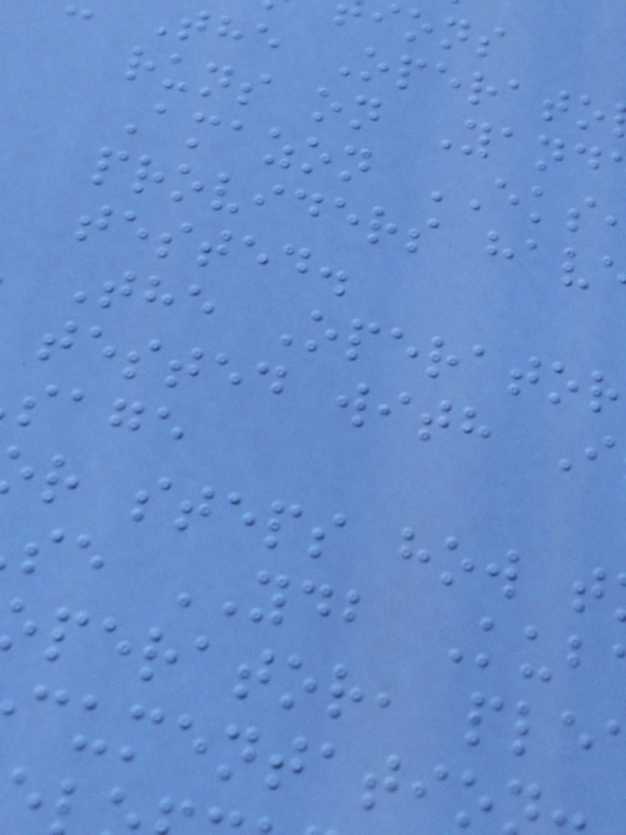the Operato
runs on Yand
Amazon EKS
providers hav
tested.
The Operator
tested with I
sage
r steps how t
se YDB Kub
perator, ple
